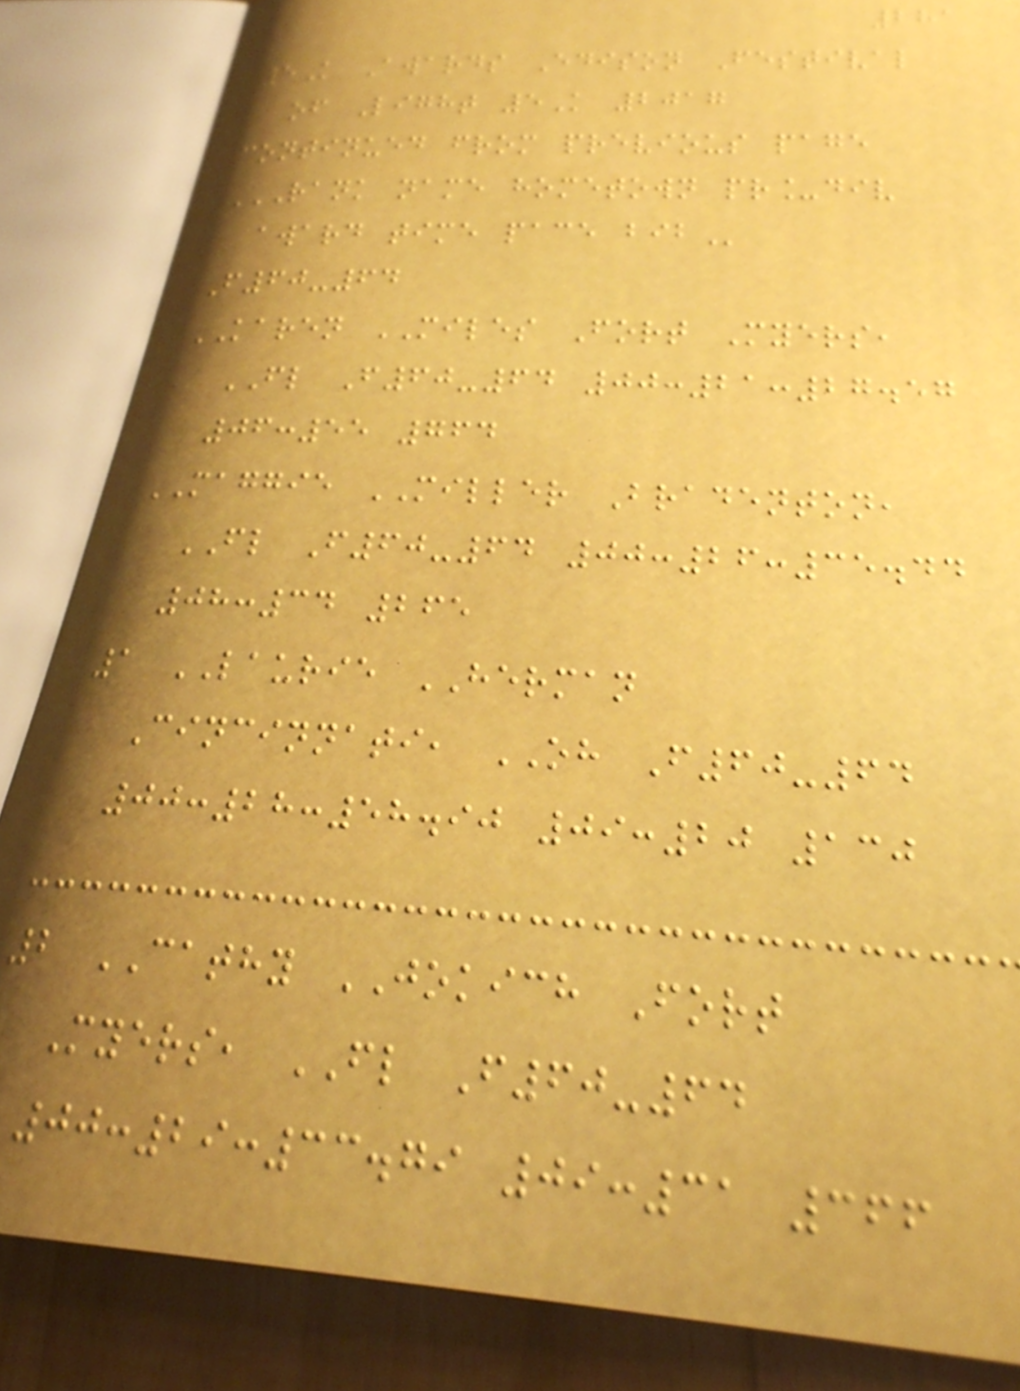281
5K Awards Edison Festival
of Light 5K 2017
continued from previous page
RANK NAME HOMETOWN PR_DIV
AWARD TIME PACE BIB
F60-64
KAREN MILES Fort Myers,
FL F60-64 00:21:27.57
06:55 764
MAGGIE MILLER Bradenton,
FL F60-64 00:26:35.44
08:34 265
1 LAURIE HERMAN
Cincinnati, OH F60-64
00:28:58.90 09:20 130
2 CATHY JOKICH Fort
Myers, FL F60-64
00:29:33.79 09:31 366
